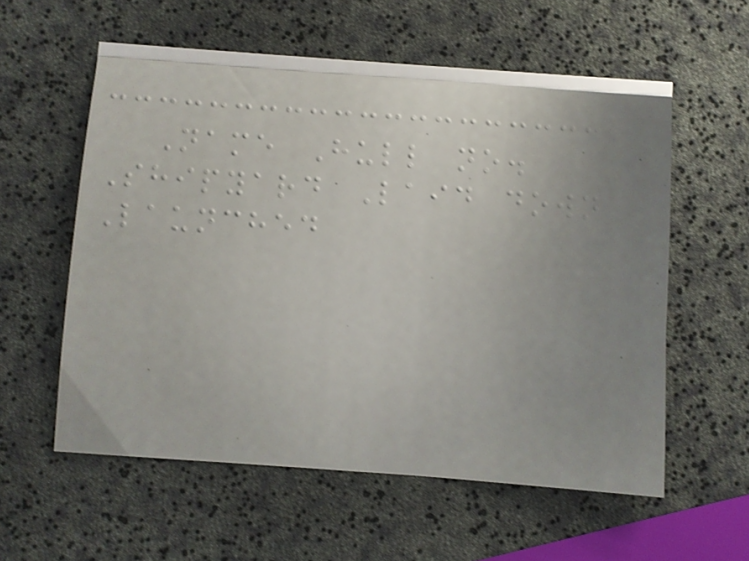Name Hull no.
Shipyard Laid down
Launched
